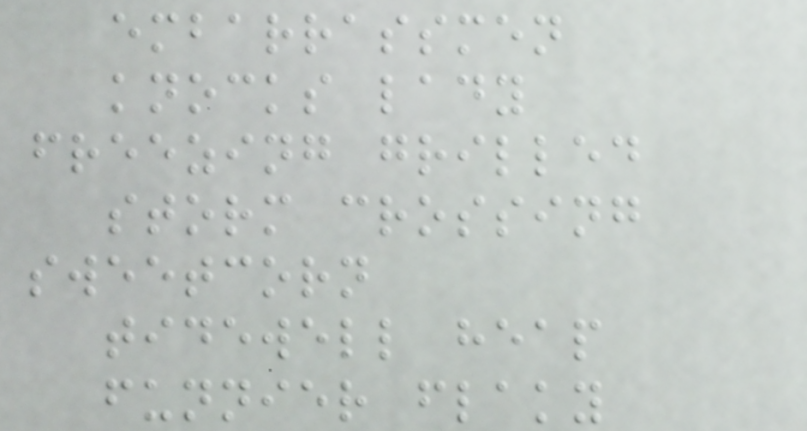embarrassmen
knocks lady
freezing grilled
storm crossing
sweetcorn
tidewell heap
funnier flaky
